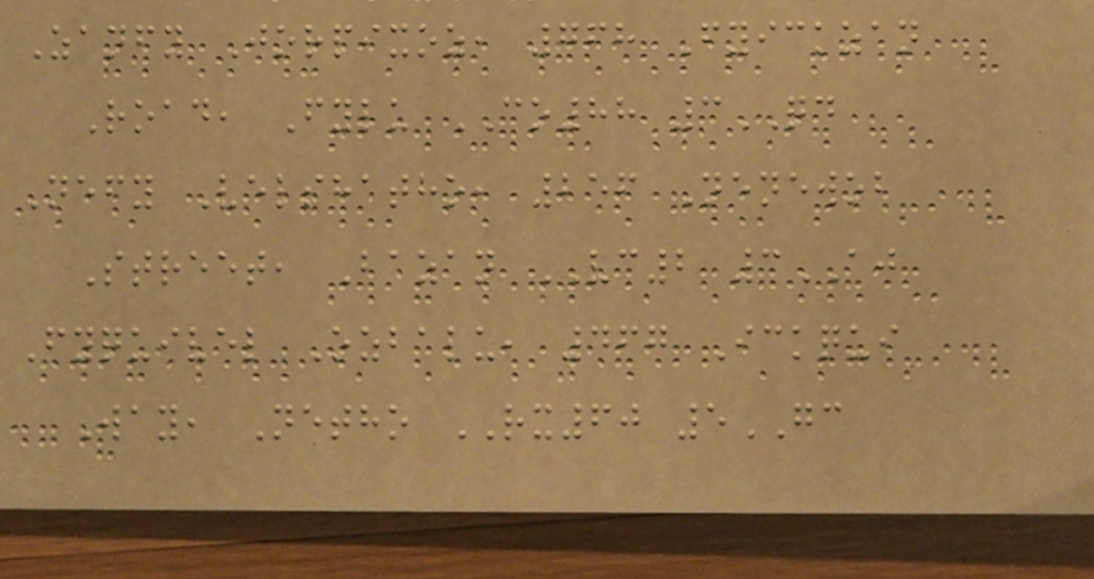Zanfy Jorpixoz, 768 Fyickzan
Road, Fylu CO88 3QD
Nefy Velshatho, 256 Nenewob
Street, Bazan VC2 3AJ
Fyquivel Ozbalu, 467 Ickqui
Way, Netho RX60 5GC
